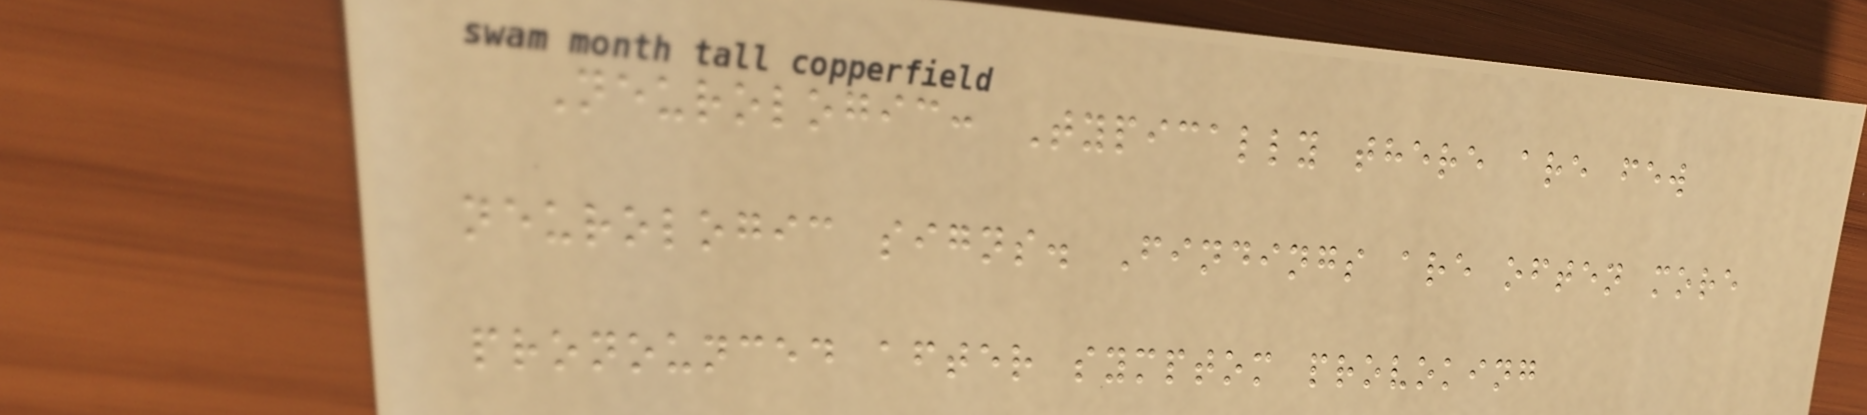Neurologic: Typically there are few
neurologic signs. Findings are often more
pronounced after symptom provoking
